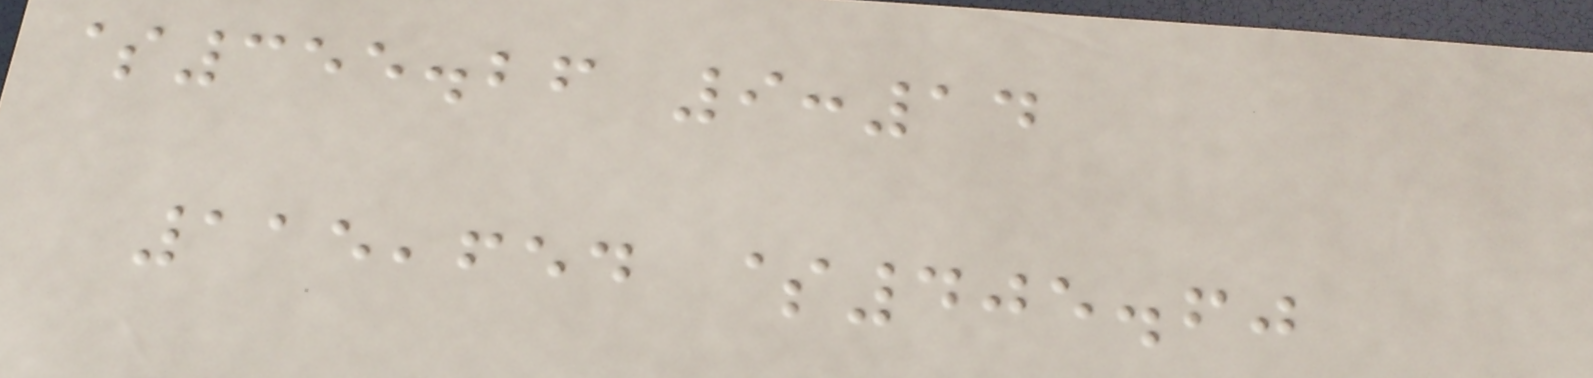$355.26 9:14
115,654 $405.60
